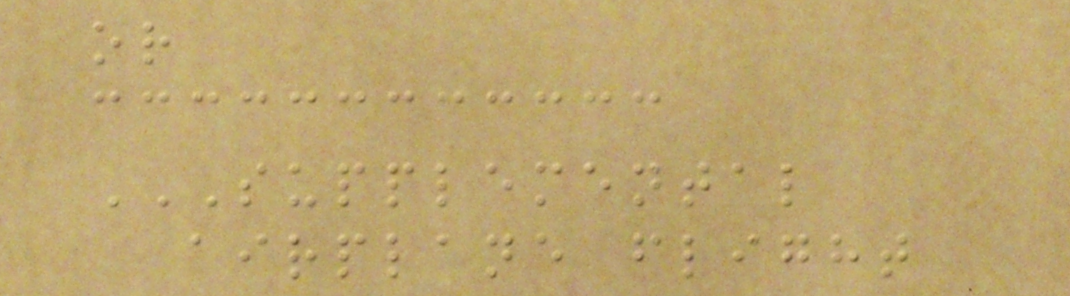or
SUPPLEMENTAL
AIRPLANE FLIGHT
